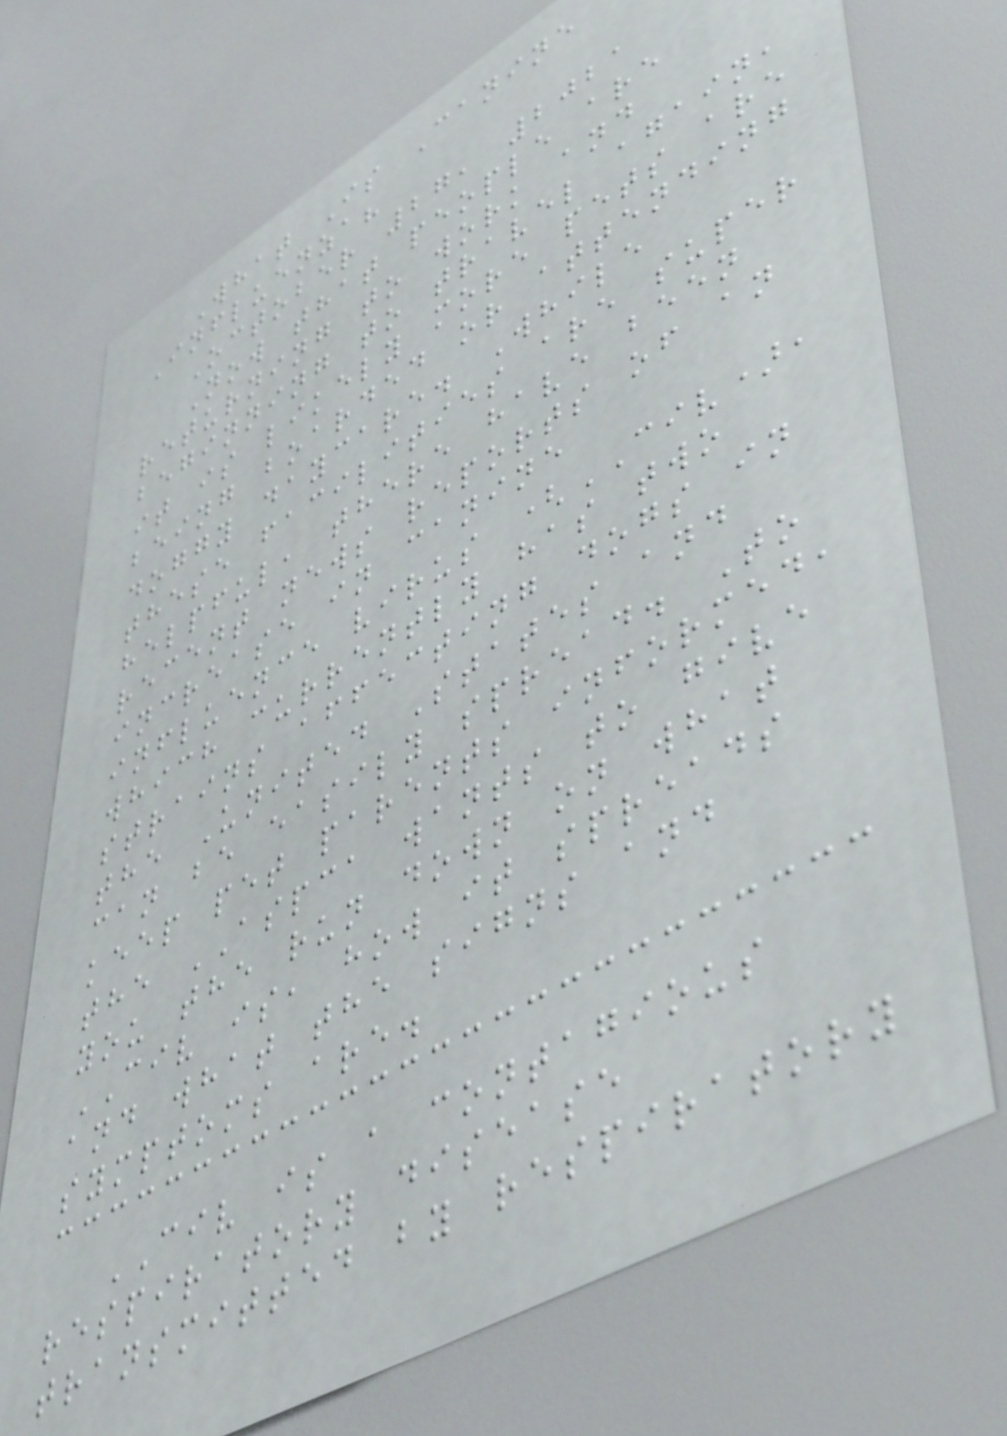What Is Canine
Influenza?
October 27, 2021
Now that people are
returning to work and
beginning to travel again,
it is likely more pets are
being boarded or attending
doggy daycare. While
these facilities are super
helpful, there have been
recent news reports of an
increase in canine
influence virus (CIV),
which currently has two
strains affecting dogs in
the United States and
can be easily spread. To
keep pet parents informed,
the ASPCA wants to give
you the run down on what
CIV is, how it spreads
and what the signs and
symptoms are.
CIV is a contagious
respiratory disease
transmitted by respiratory
